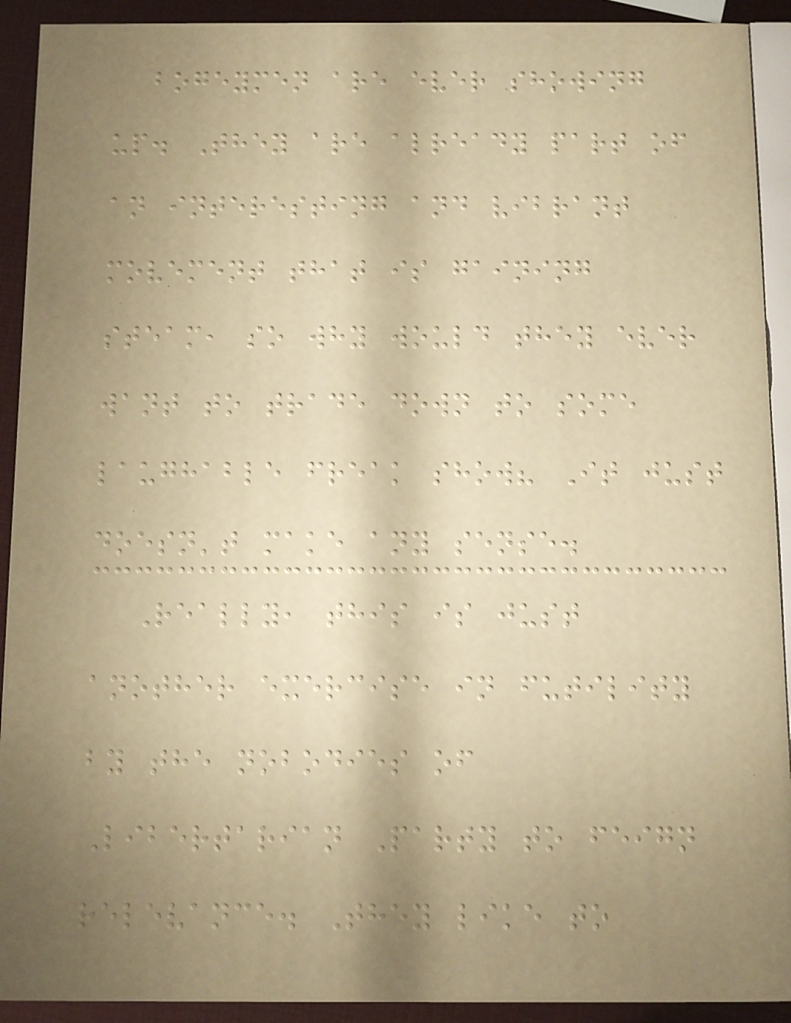bogeymen are ever showing
up. They are already part of
an interesting and vibrant
movement that is gaining
steam, so why would they ever
want to trade down to some
laughable freak show? It just
doesn't make any sense.
Really, this is just
another exercise in futility
by the nobodies of
Libertarian Party to feign
relevance. They like to
